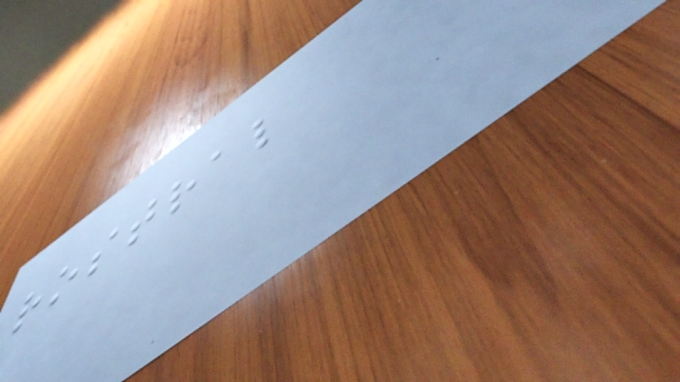rostral
